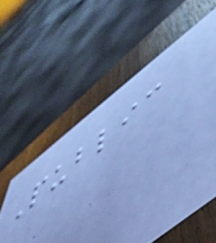Public
